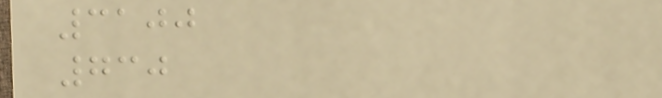3100
730
